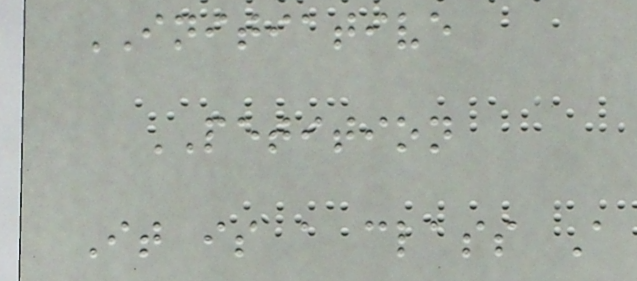INITIATIVE
PETITION
It is a class A
